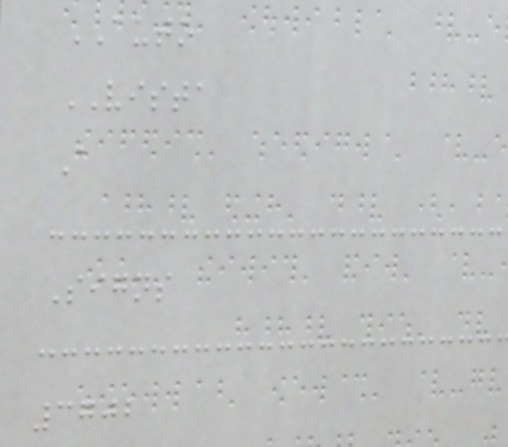AUTO
VISTA
A
Signs
3702
